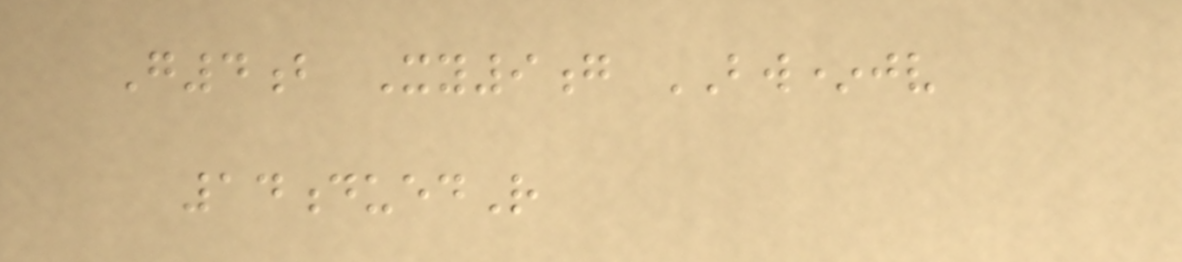G4b Xy9g BW*jv
14duedR
